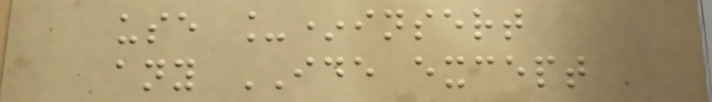use _*insert
any IDE except
